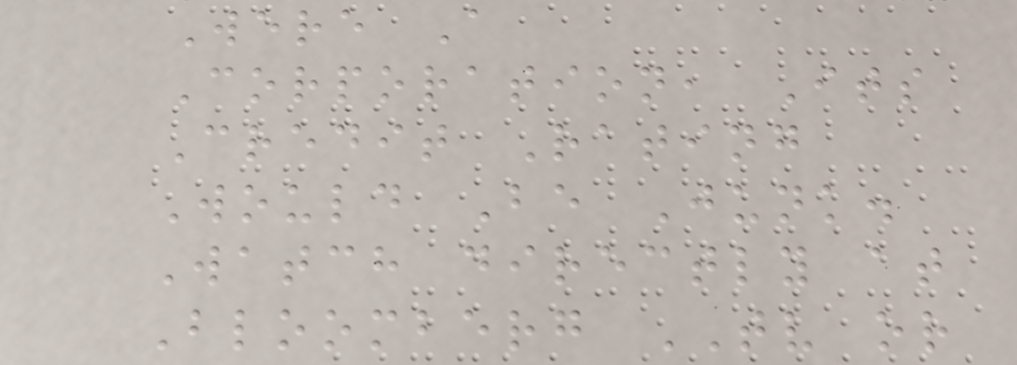Were A
Corporation, Its
Credit Rating
Would Be Junk.
Watch directly at
Bloomberg TV or
